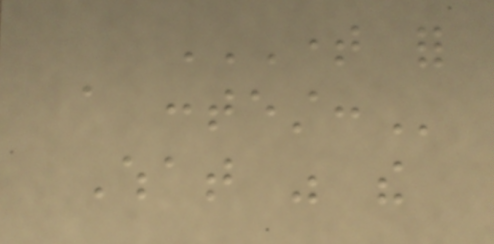TIME FOR
A CONTEST:
What was the
